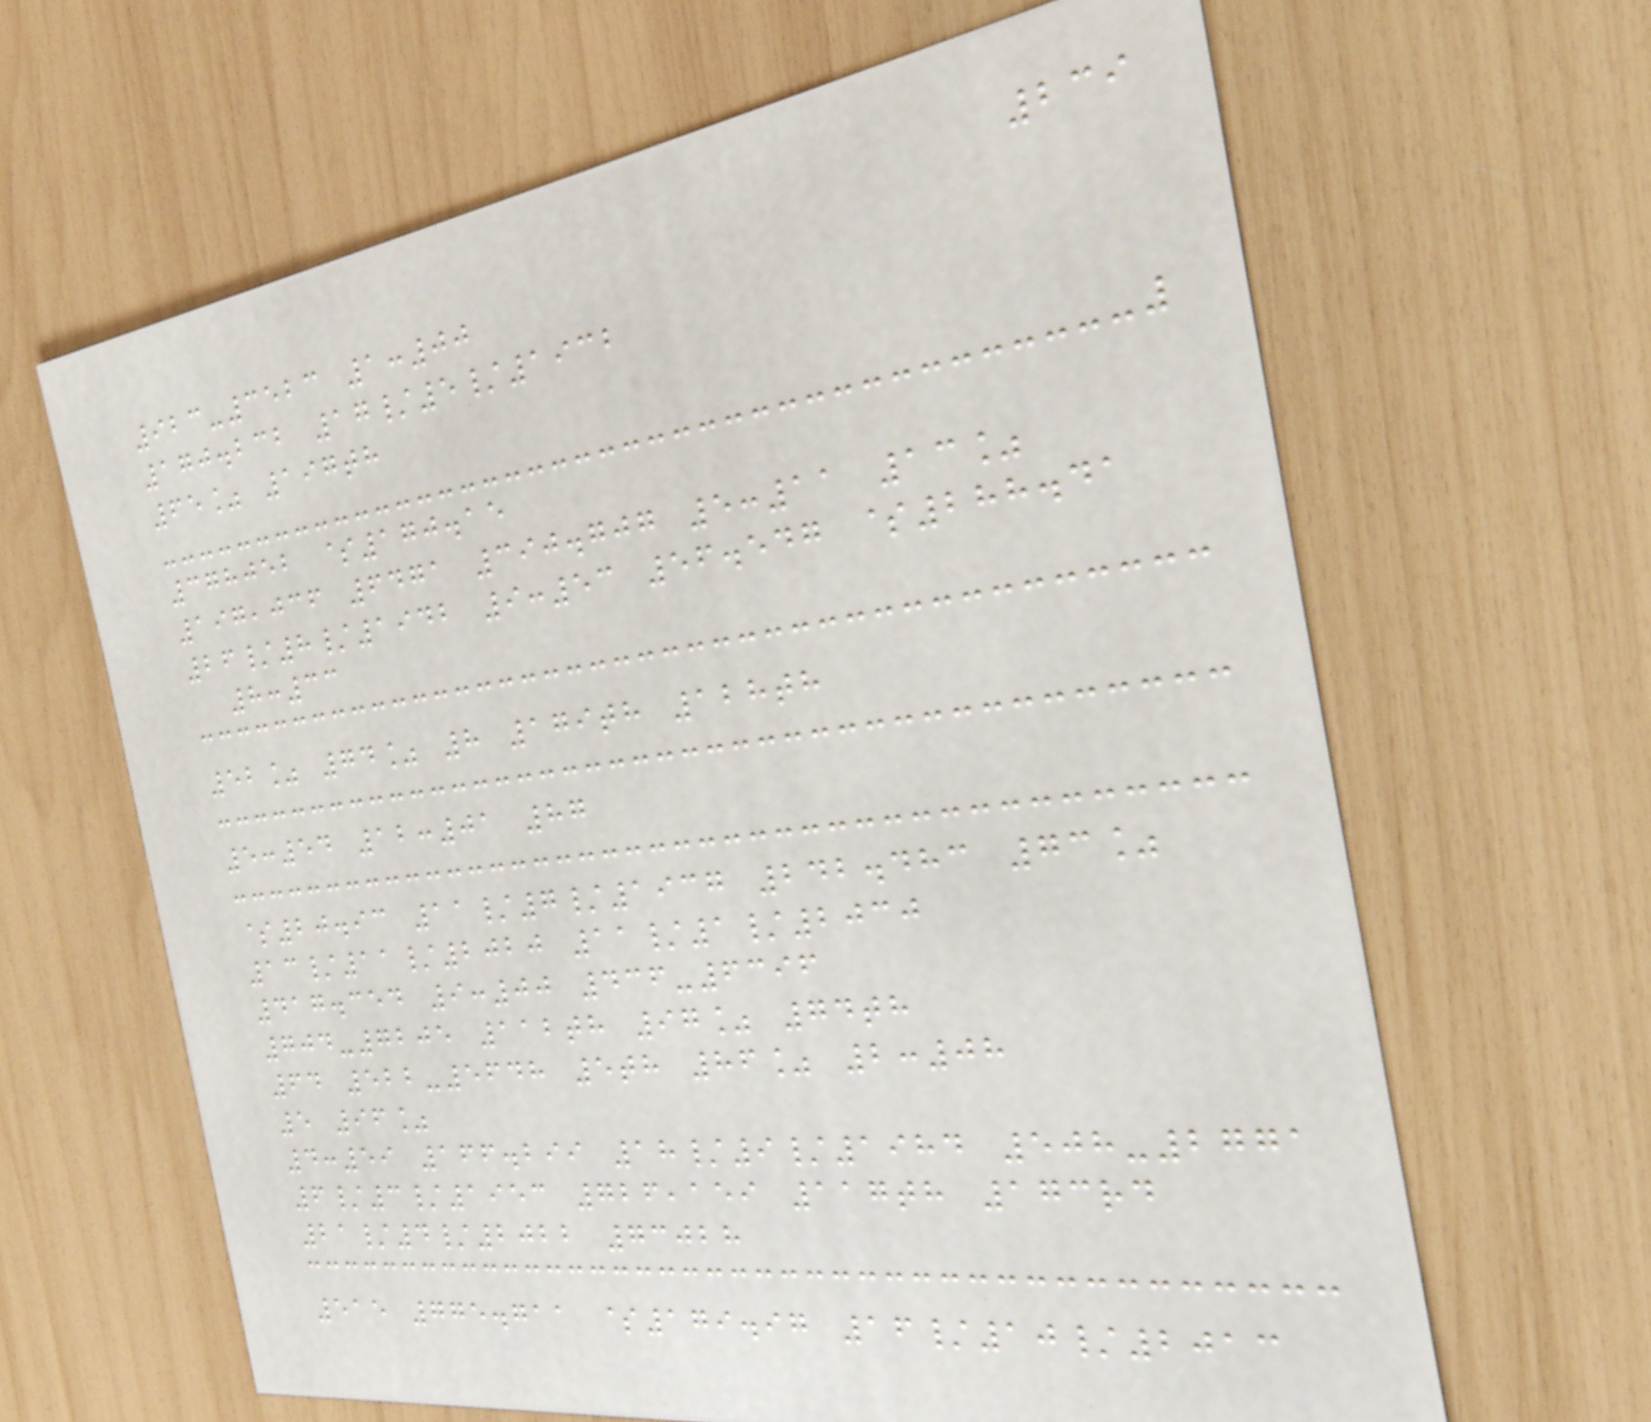239
923-3523 1:00
170.232 17/5/1932
65% 197th
378052 $170.15
197,036 6471 390.707 5:11 13%
26/8/1942 9:53 56.547 $288.41
8:33
52% 74% 8 179th 128th
5:54 12:01 87
$20.93 11/7/1937 242.483 73%
13/11/2020 11/1/2030
417.354 9:00 436-6396
704-7205 112th 97% 74th
64 522-5648 5th 86% 2:08
5 96%
4:59 166.299 18/9/1984 508-2771
6/3/1953 726,159 117th 173rd
21/4/2022 73028
515 775.711 $179.97 16/10/2013
